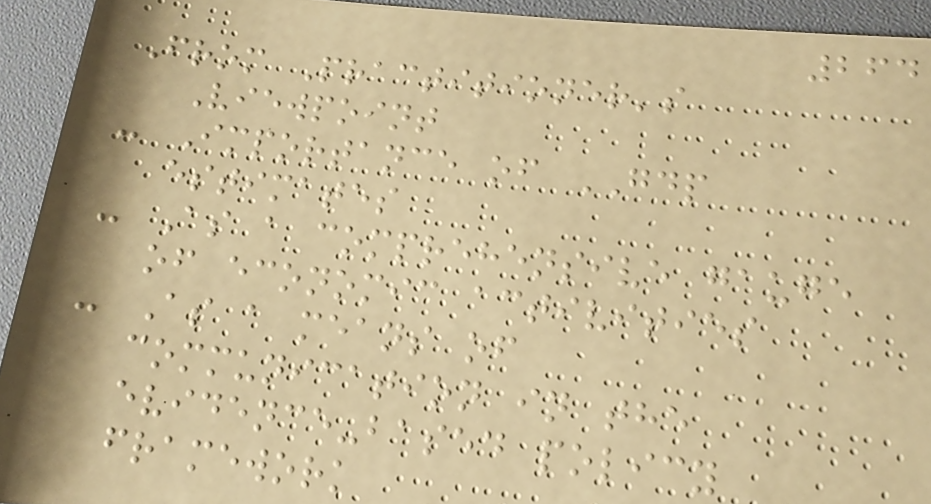264
From Practitioner's
Viewpoint
- Importance of GDP
estimates
- As a comprehensive gauge
of economic activities
- As a means of
communication in the
evidence-based policy
framework
